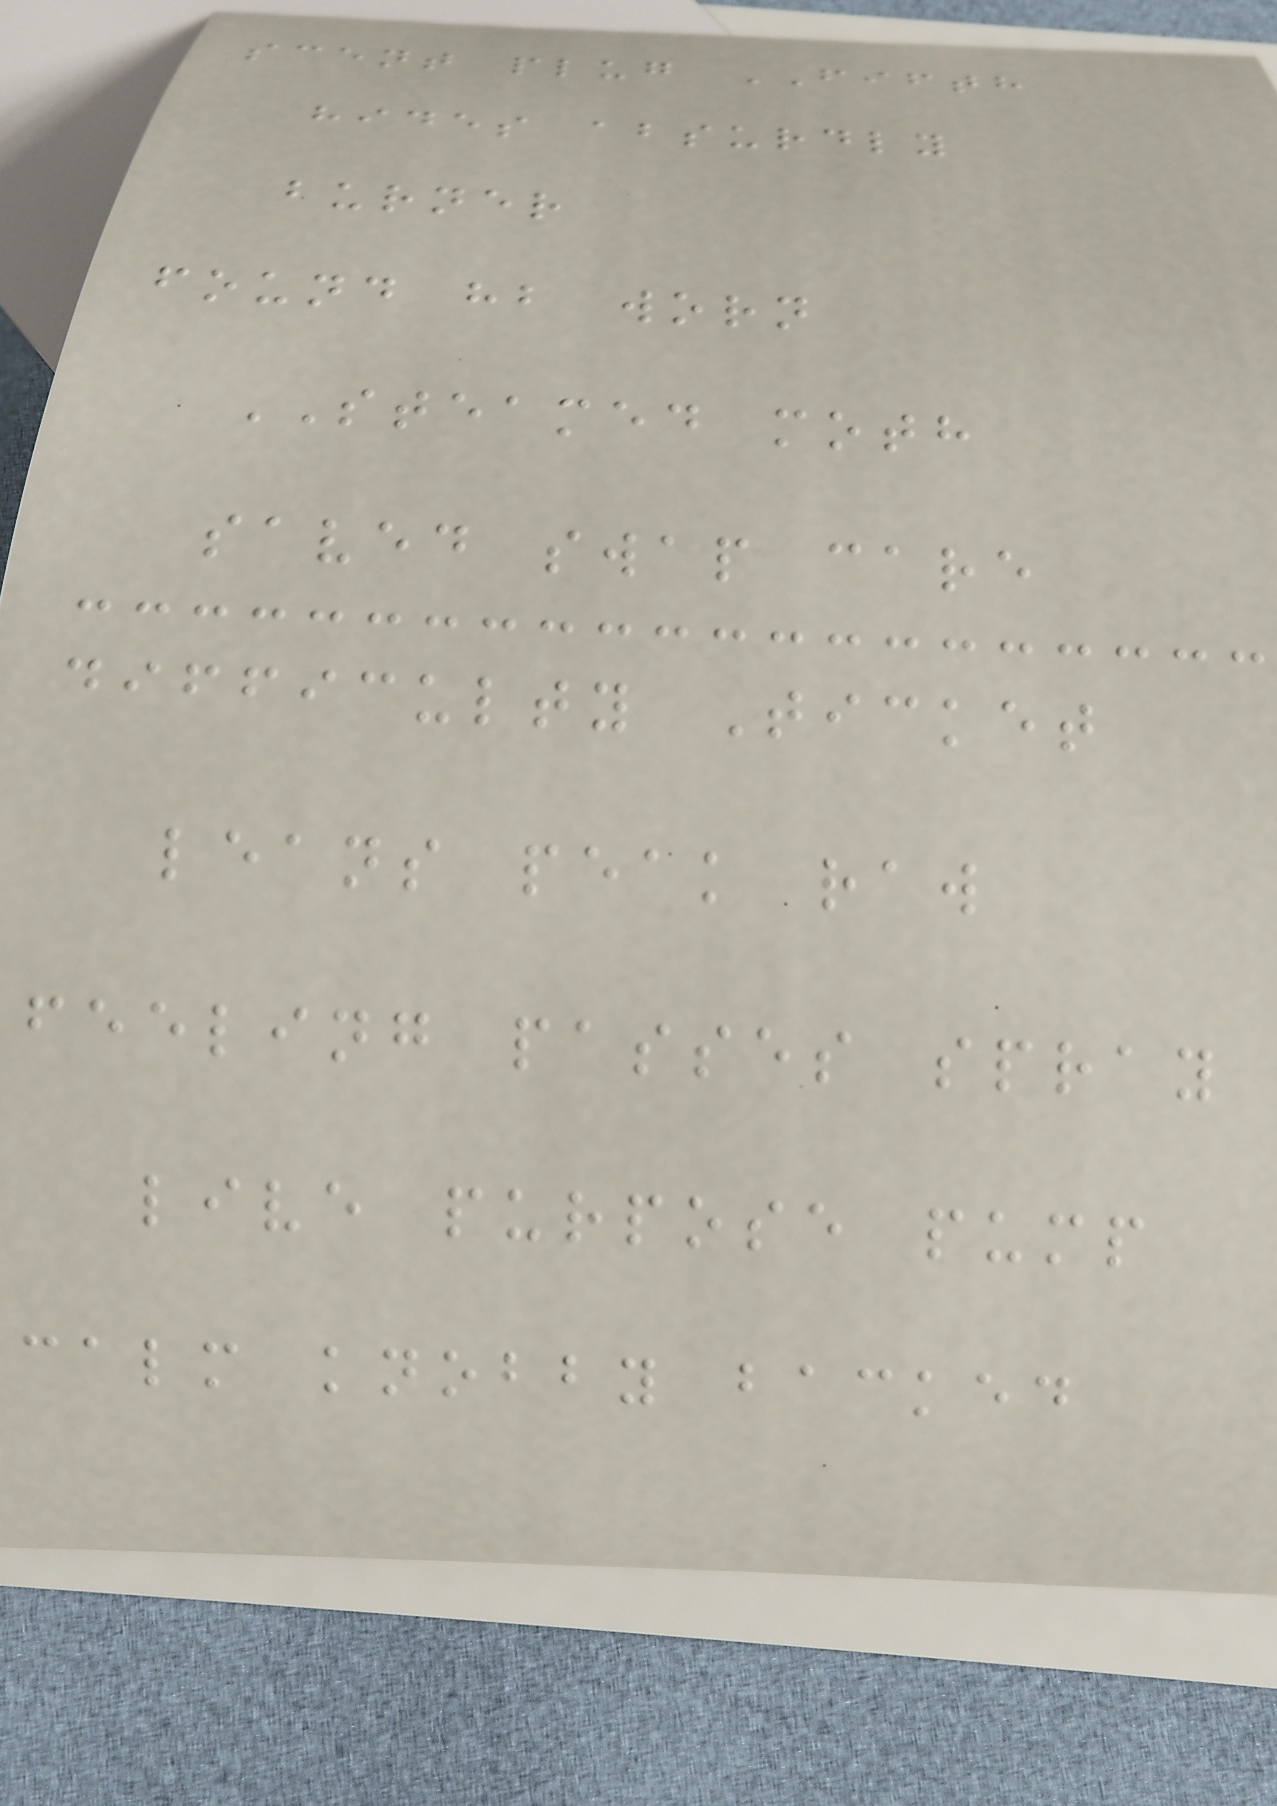scent plug FIFTH
hides absurdly
burner
found hb worn
STEAMED moth
saved swap care
difficulty Ticket
leans peak raw
feeling passes spray
live purpose pump
calm knobby backed
